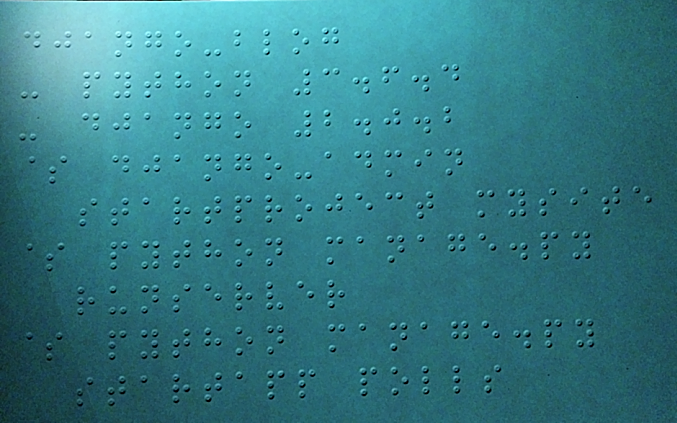django-blog
- python 3.6.4
- django 2.0.2
$ django-admin
startproject mysite
$ python manage.py
runserver
$ python manage.py
startapp polls
